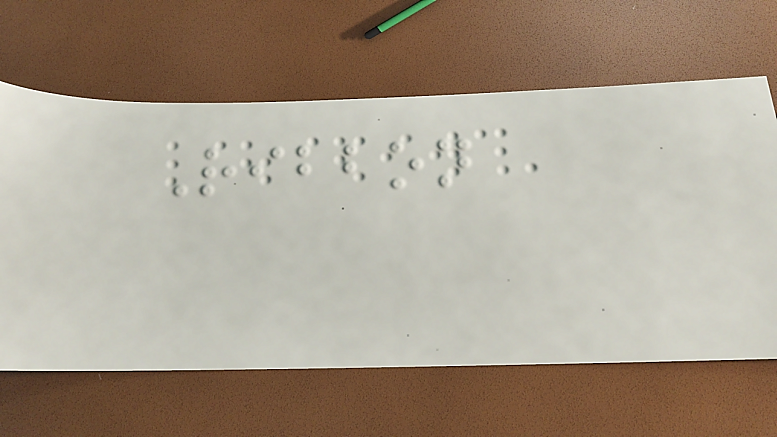Ribbon
